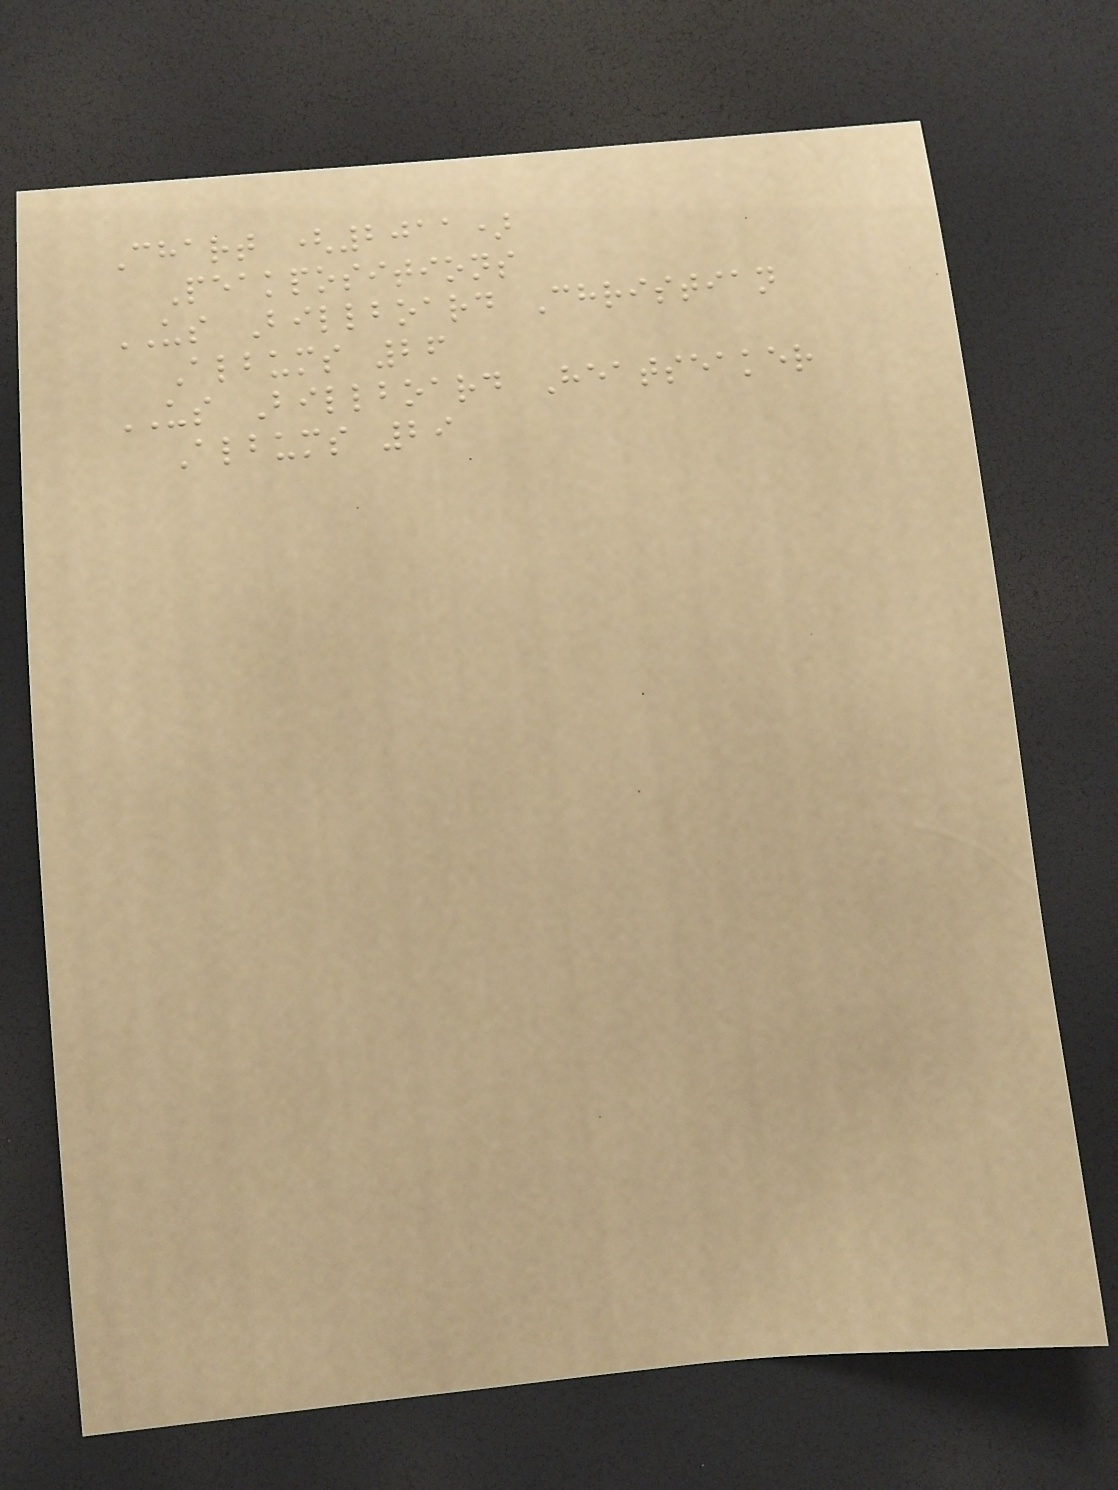Chart (2011)
Peakpositions
US Billboard Christian
Albums 26
US Billboard Heatseaker
Albums 29
